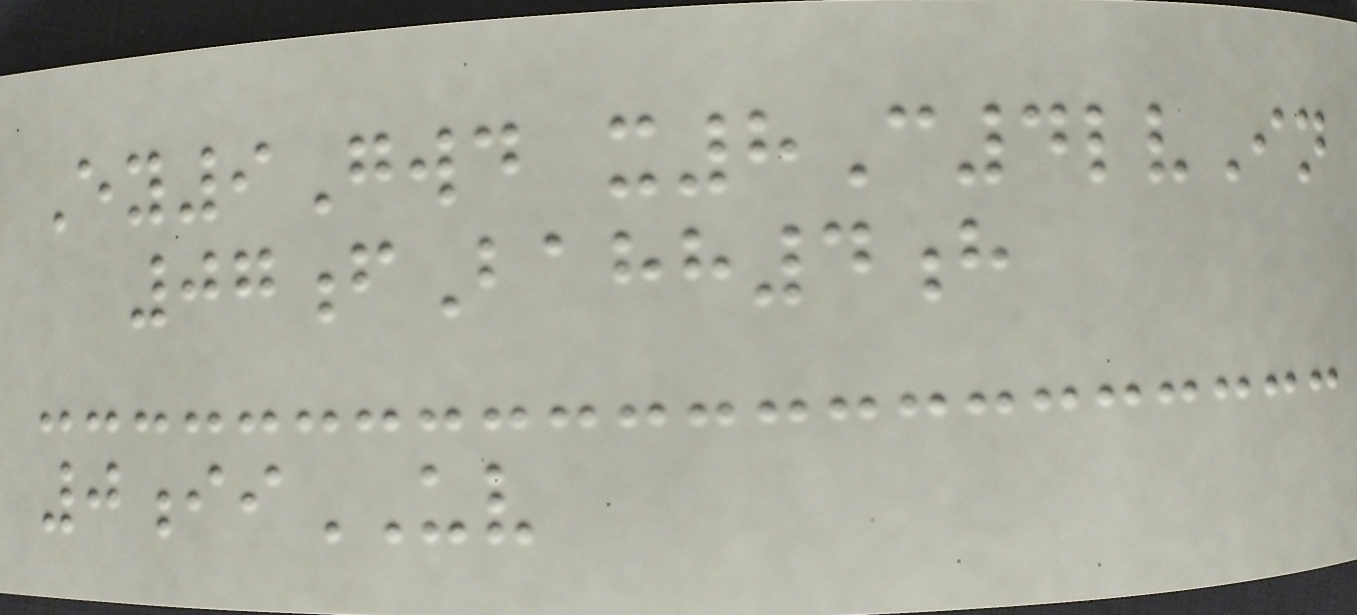Ey9Gwd x8C4lvIn
07fBahh4h
0iiUV
